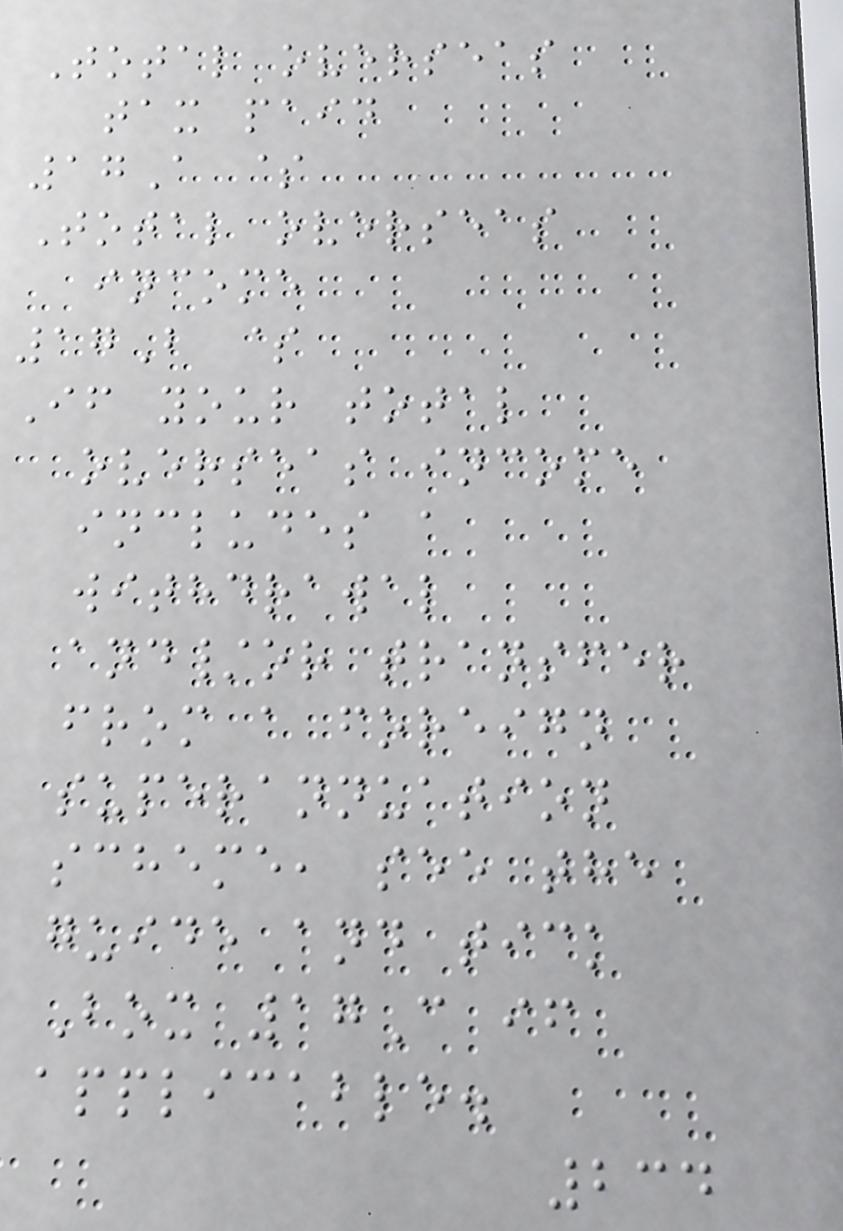Total overseas
tax paid
17A $
Total overseas
income
17B $
If your total
overseas income
includes a
withdrawal
and/or transfer
from a foreign
superannuation
scheme, see the
guide and tick
Box 17C if
applicable.
234
